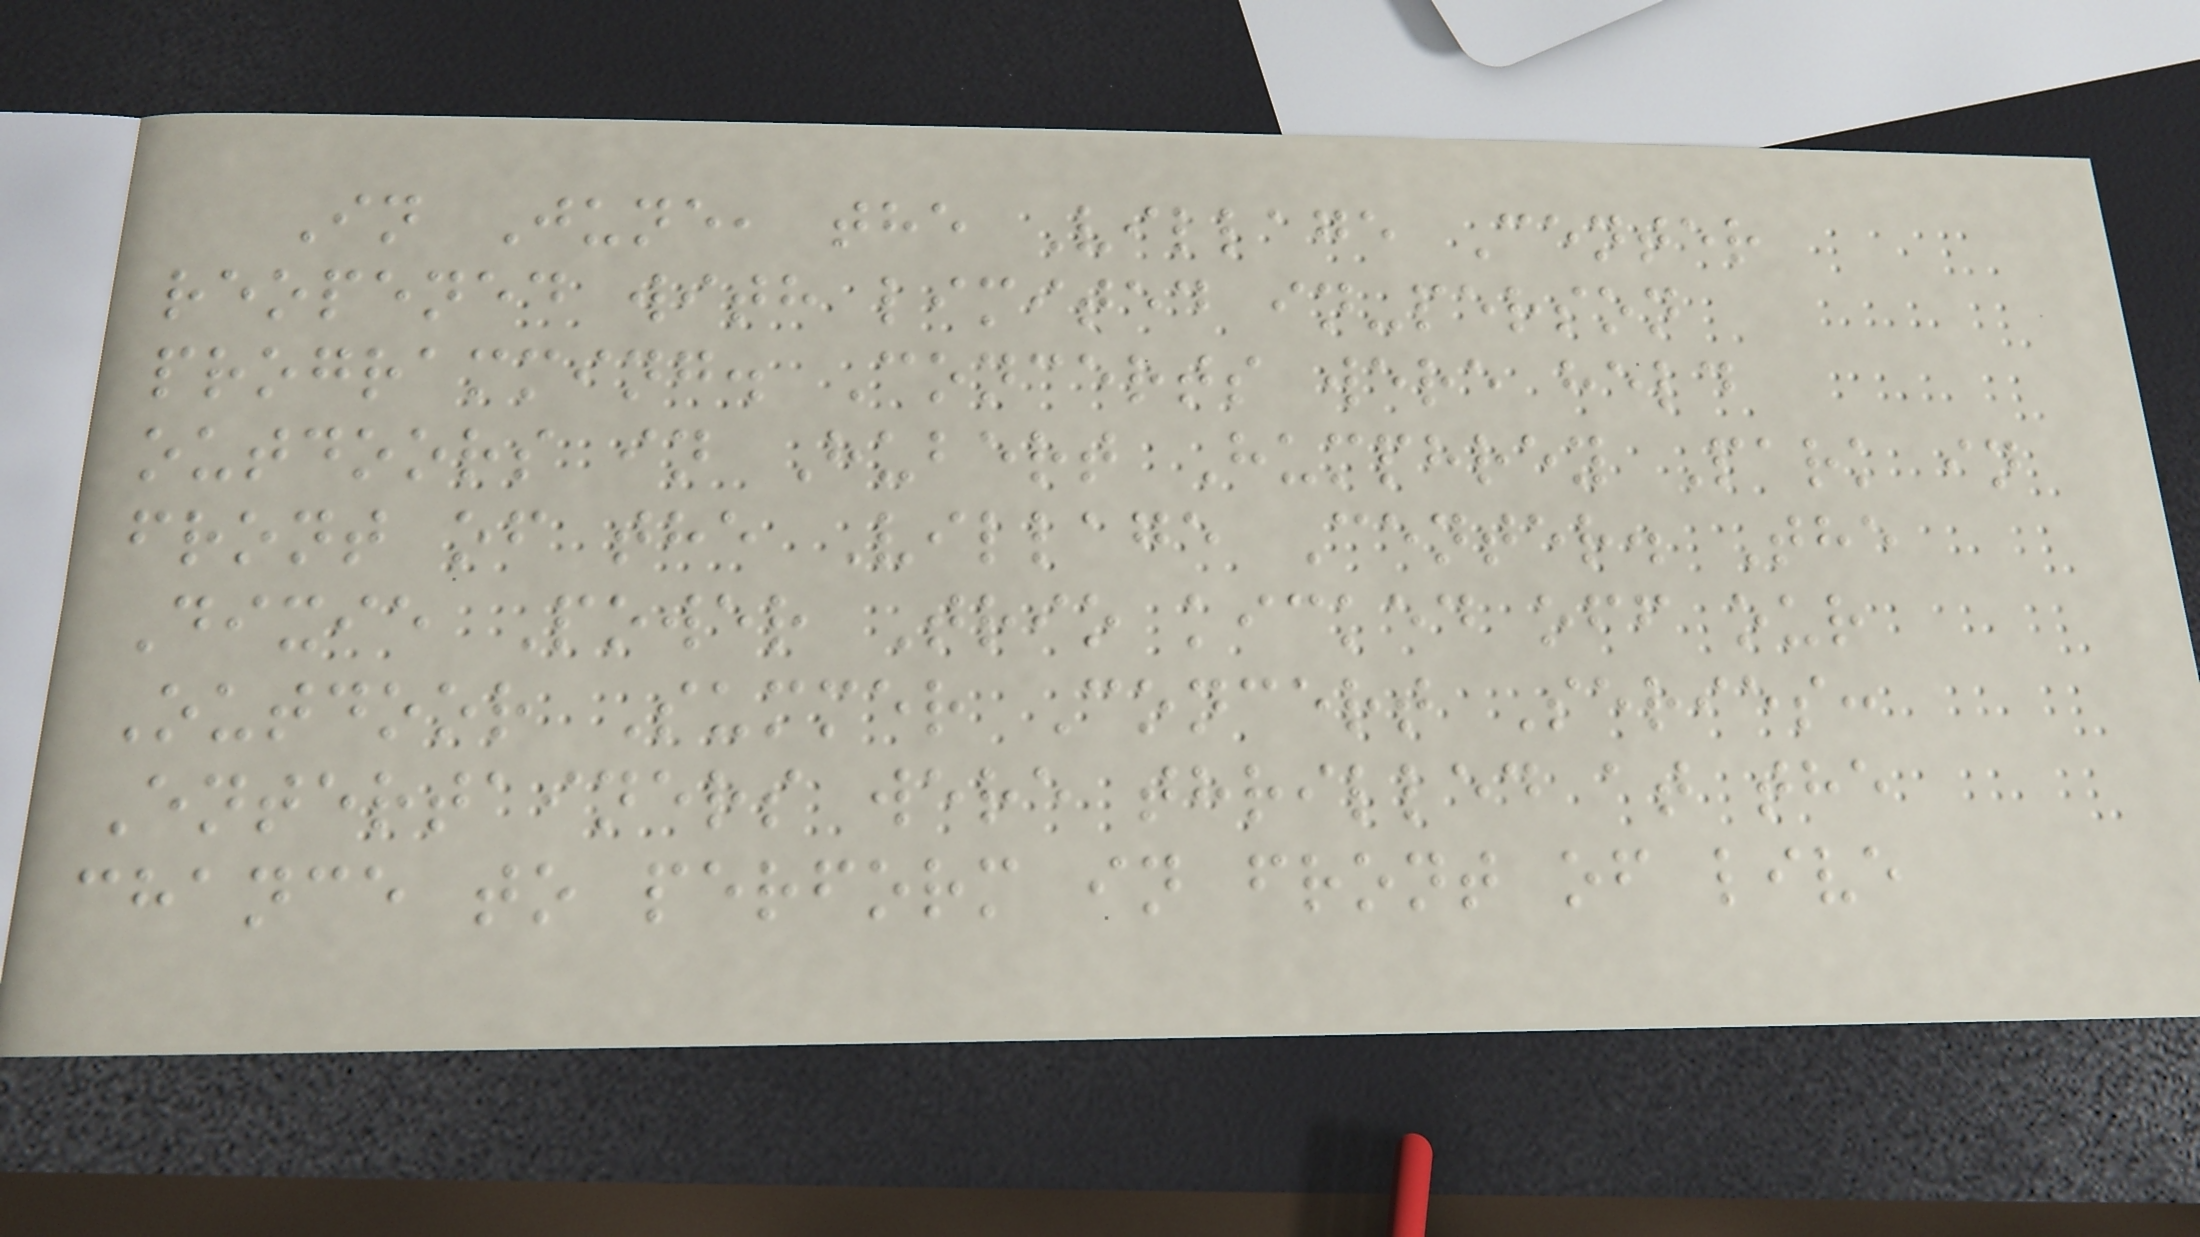In June, the Village Center
reopened with limited in-person
programming. Concerts were held
outdoors in Hubert Humphrey Park in
front of the Village Center. The
Dixie Power Trio kicked off our
Outdoor Summer Concert Series:
Entertainers were thrilled at the
chance to perform in front of live
